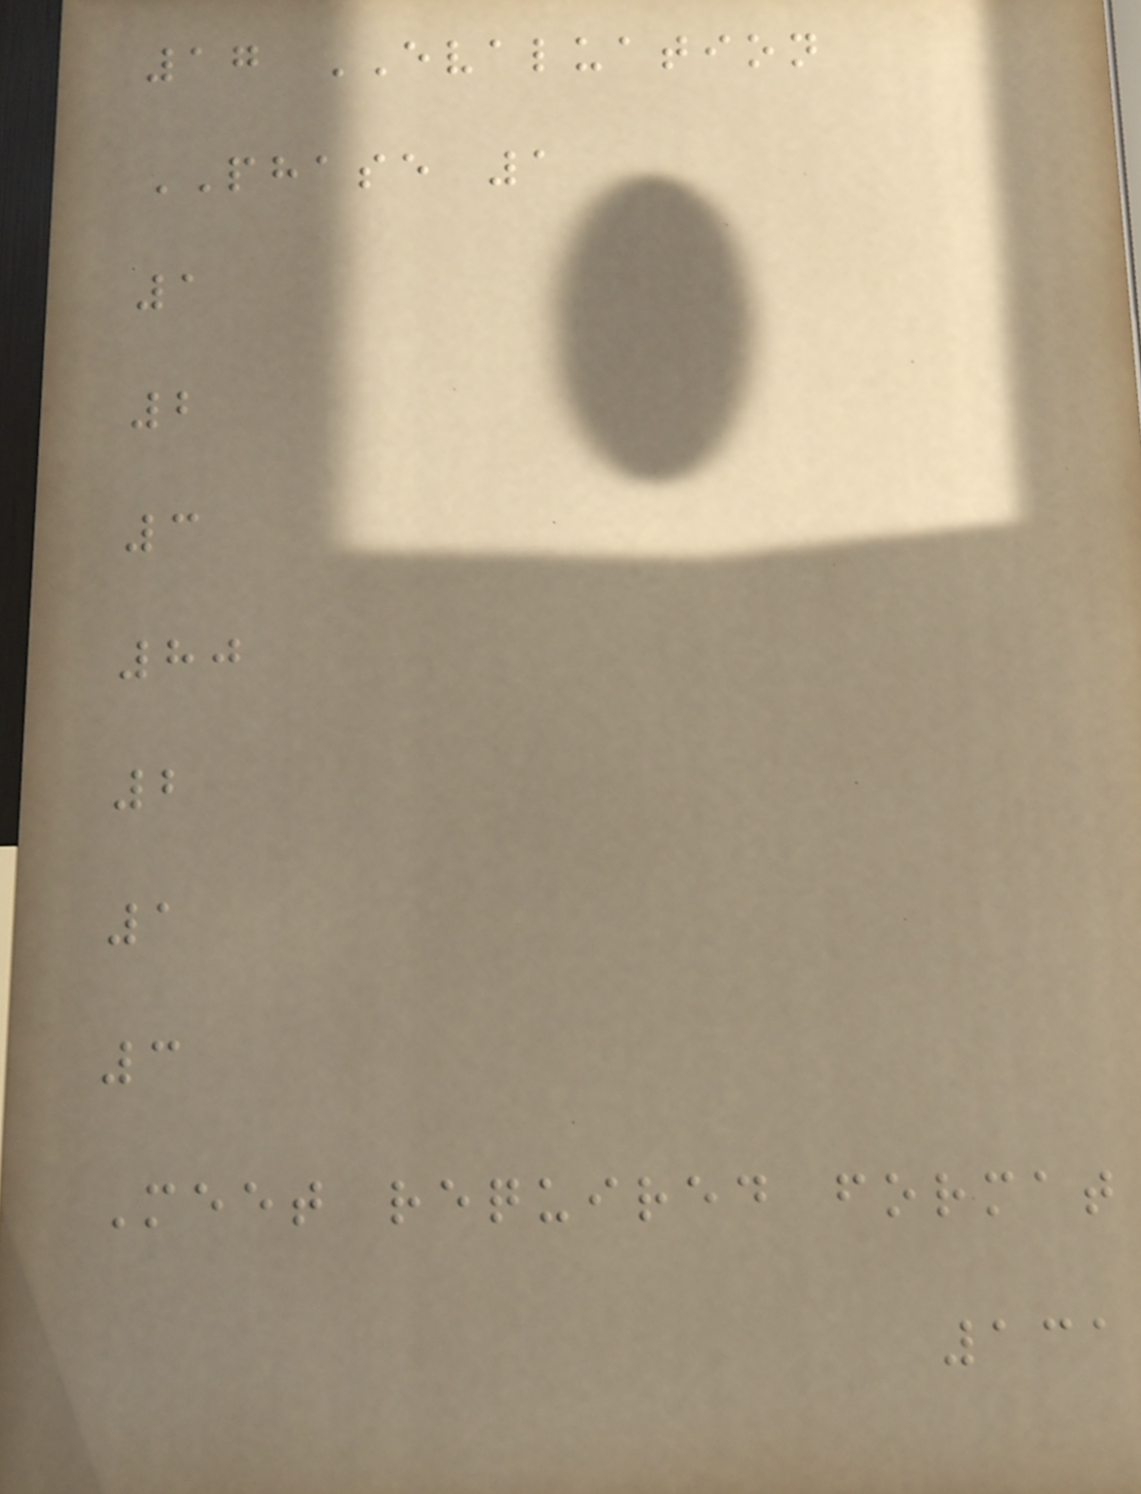17 EVALUATION
PHASE 1
1
2
3
80
2
1
3
Meet required format
131
